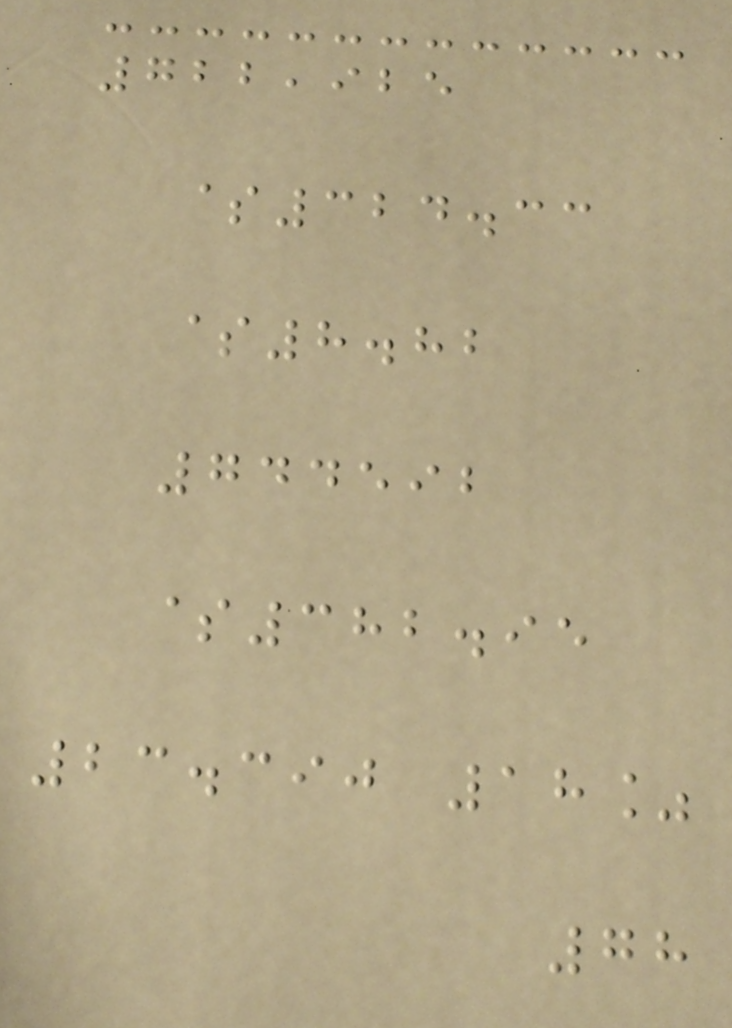722,925
$324.33
$8.82
744592
$382.95
23.390 18%
78
